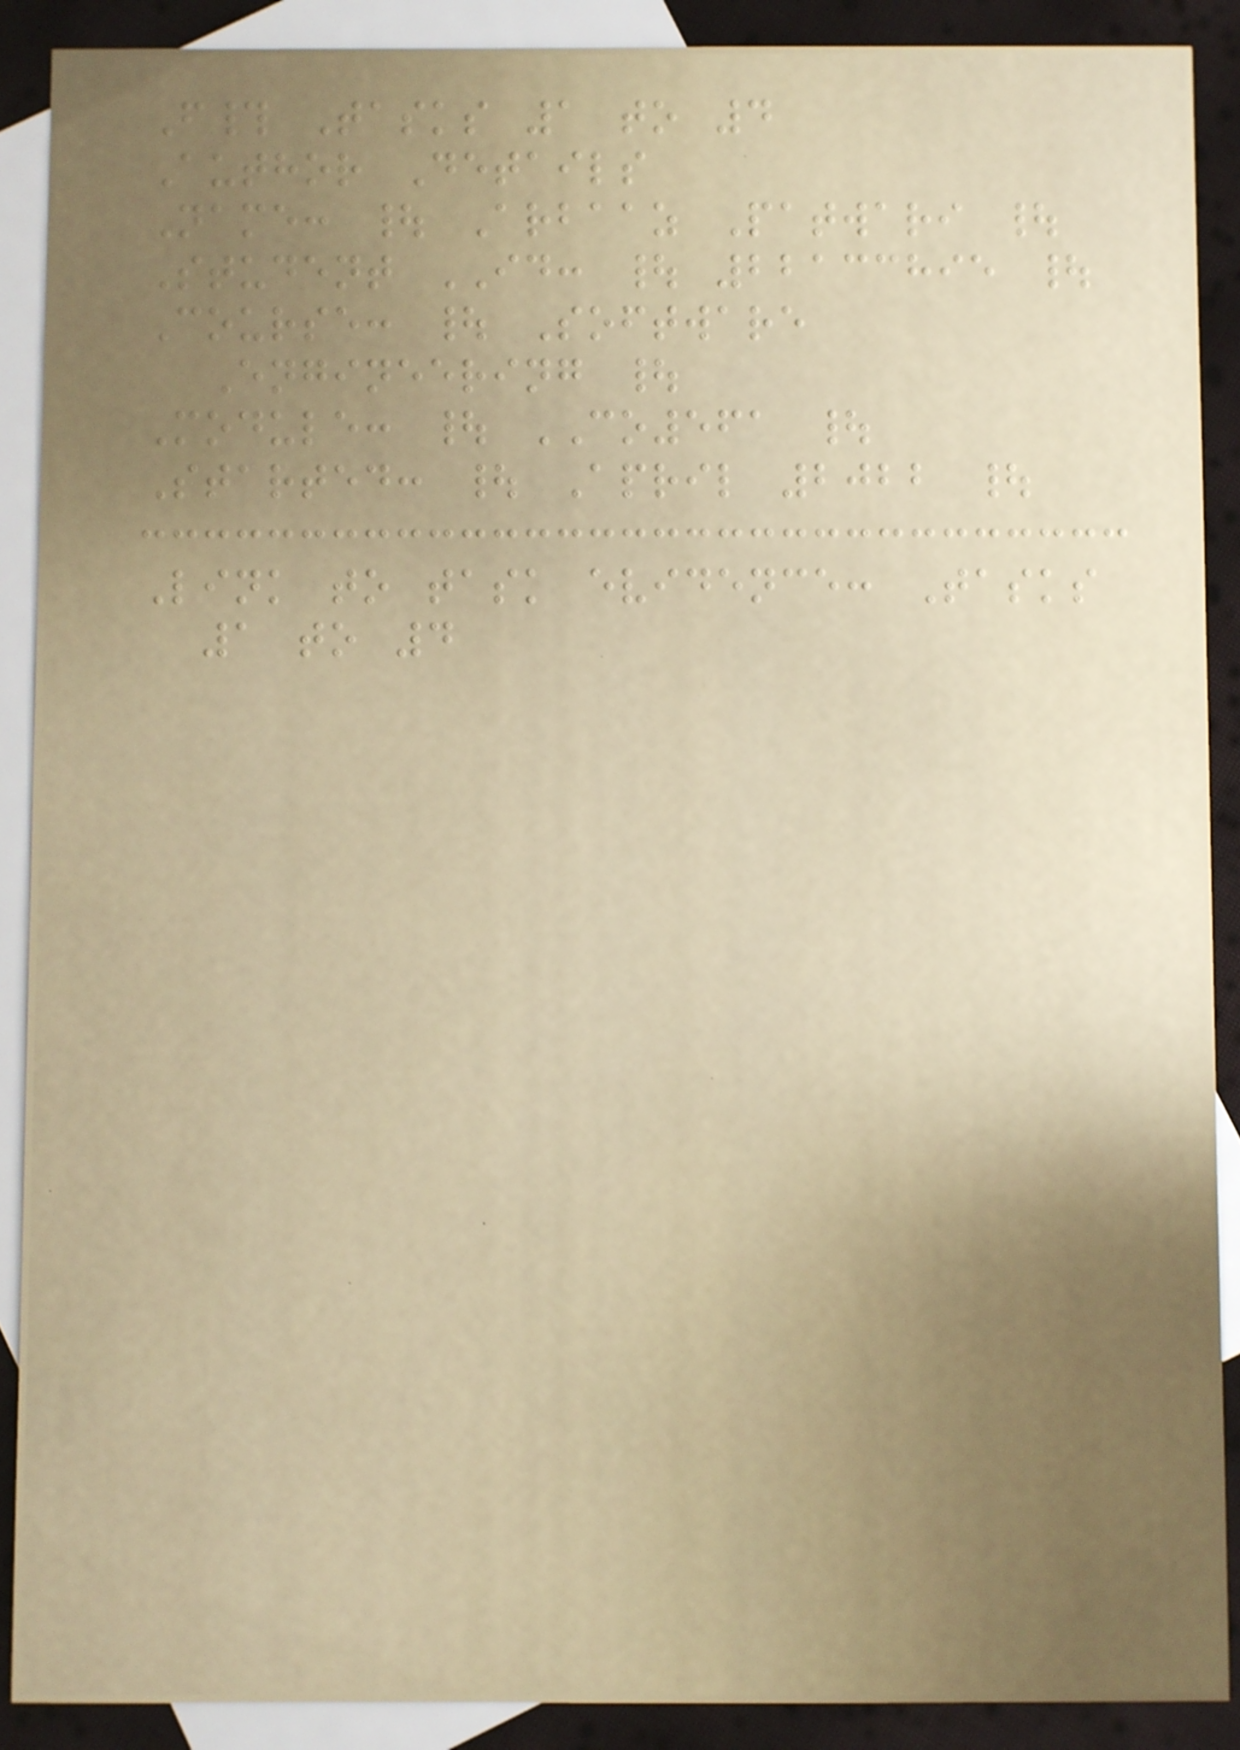F# Tasks 1 to 4
Author Details
Name: | Arbaaz Patwari |
Student ID: | 22133895 |
Course: | Software
Engineering |
Module: | CO561 |
Started: | April 2022 |
Link to task evidence: Tasks
1 to 4
